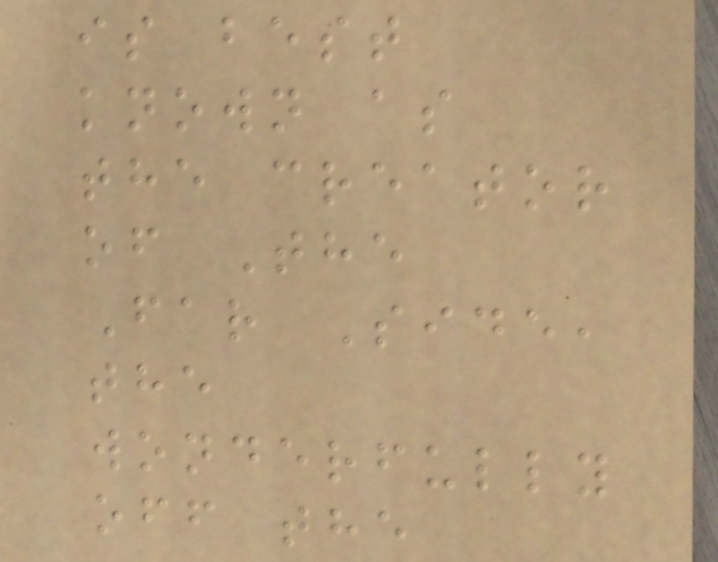is best
known as
the creator
of The
Far Side,
the
wonderfully
off the
